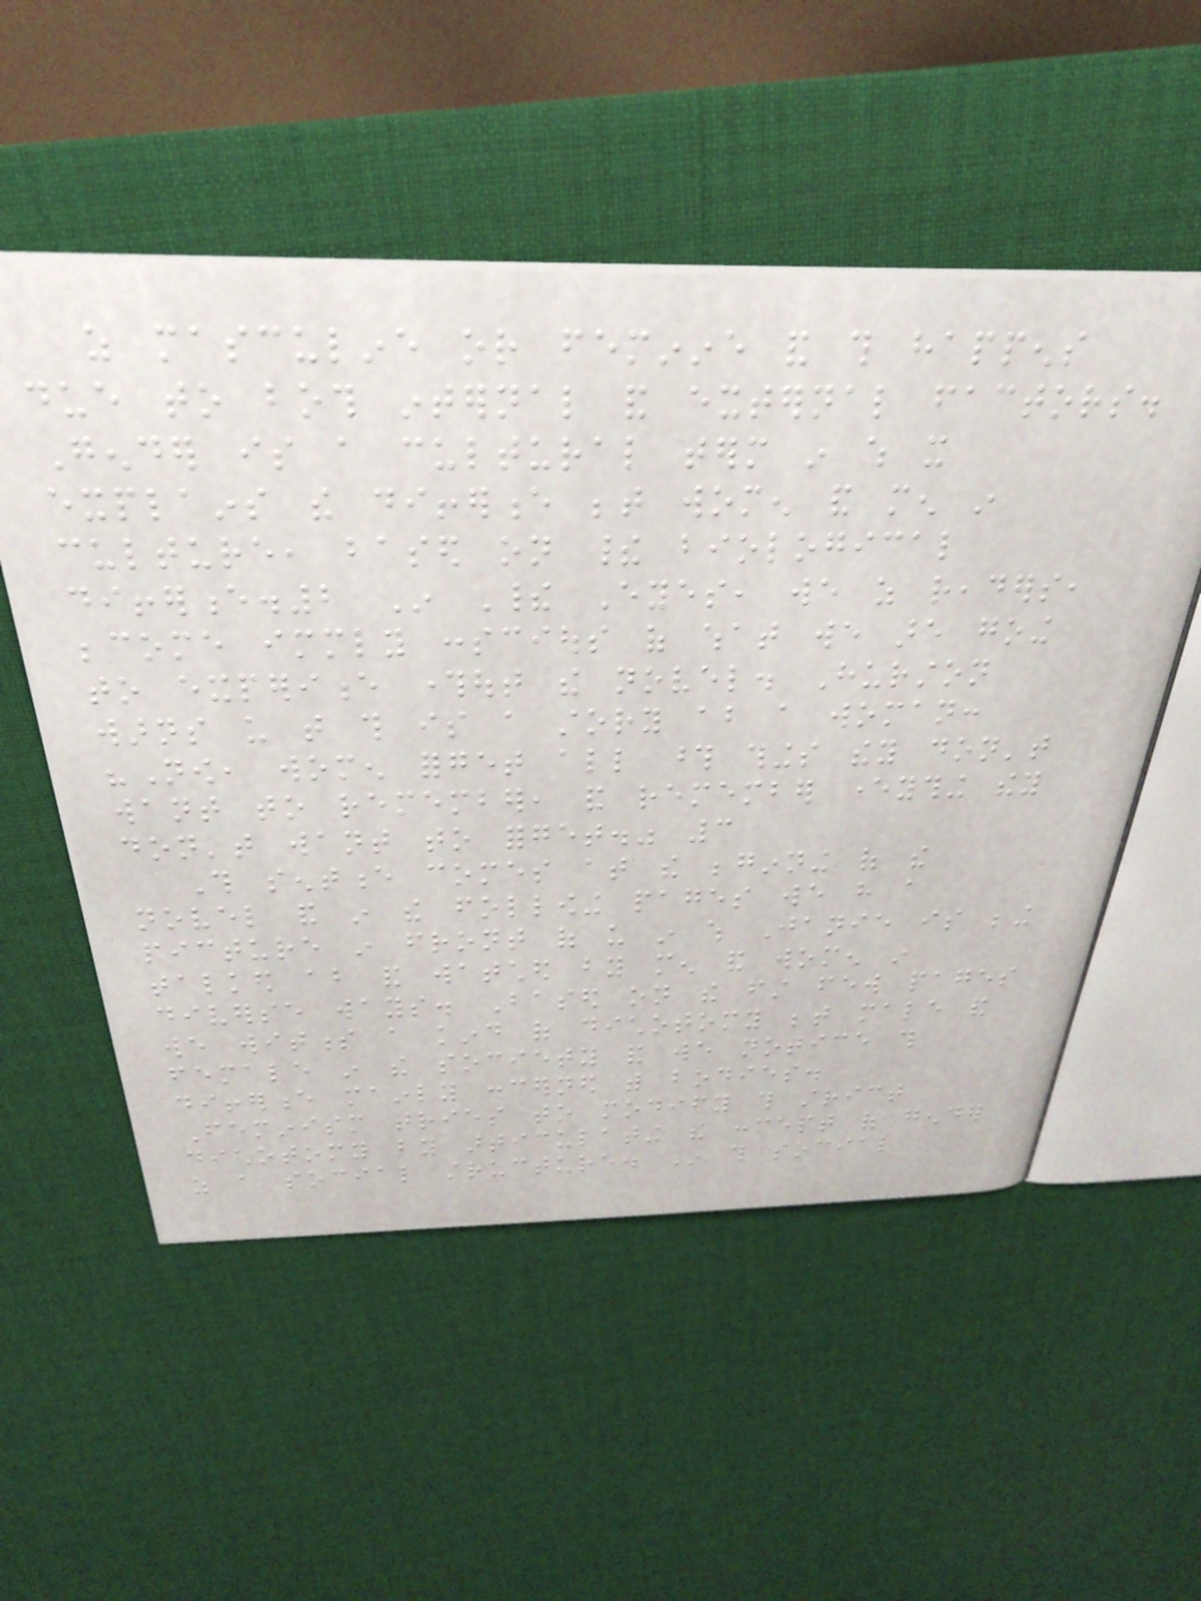as masculine or feminine and this happens
due to both internal and external factors.
Gender is a cultural term in which it
explains the difference between women and men in
culture, based on their biological
difference.2 In Their Eyes, we as readers,
become immediately conscious of what we are going
to experience throughout the novel. Hurston
warns us that this is a story about a woman:
"Now, women forget all those things they don't
want to remember, and remember everything they
don't want to forget." 3
This sentence comes at the beginning of the
novel and in the following pages we have a
picture in front of us in which Janie is being
talked about and watched by men and women in
diverse ways. Based on the first few pages
we witness a kind of dichotomy between male and
female in the society and we notice this
difference mainly concerned with bodies.
Feminism tries to modify this strict
dichotomy by articulating the concept of gender
as a social structure. In this social
